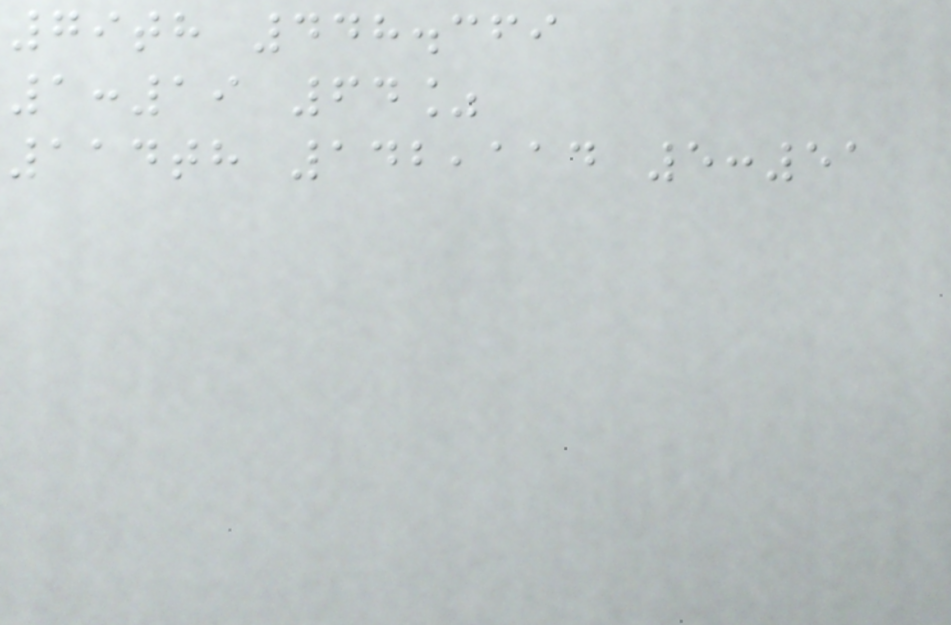79th 448.369
1:19 64%
114th 142,114 5:51
